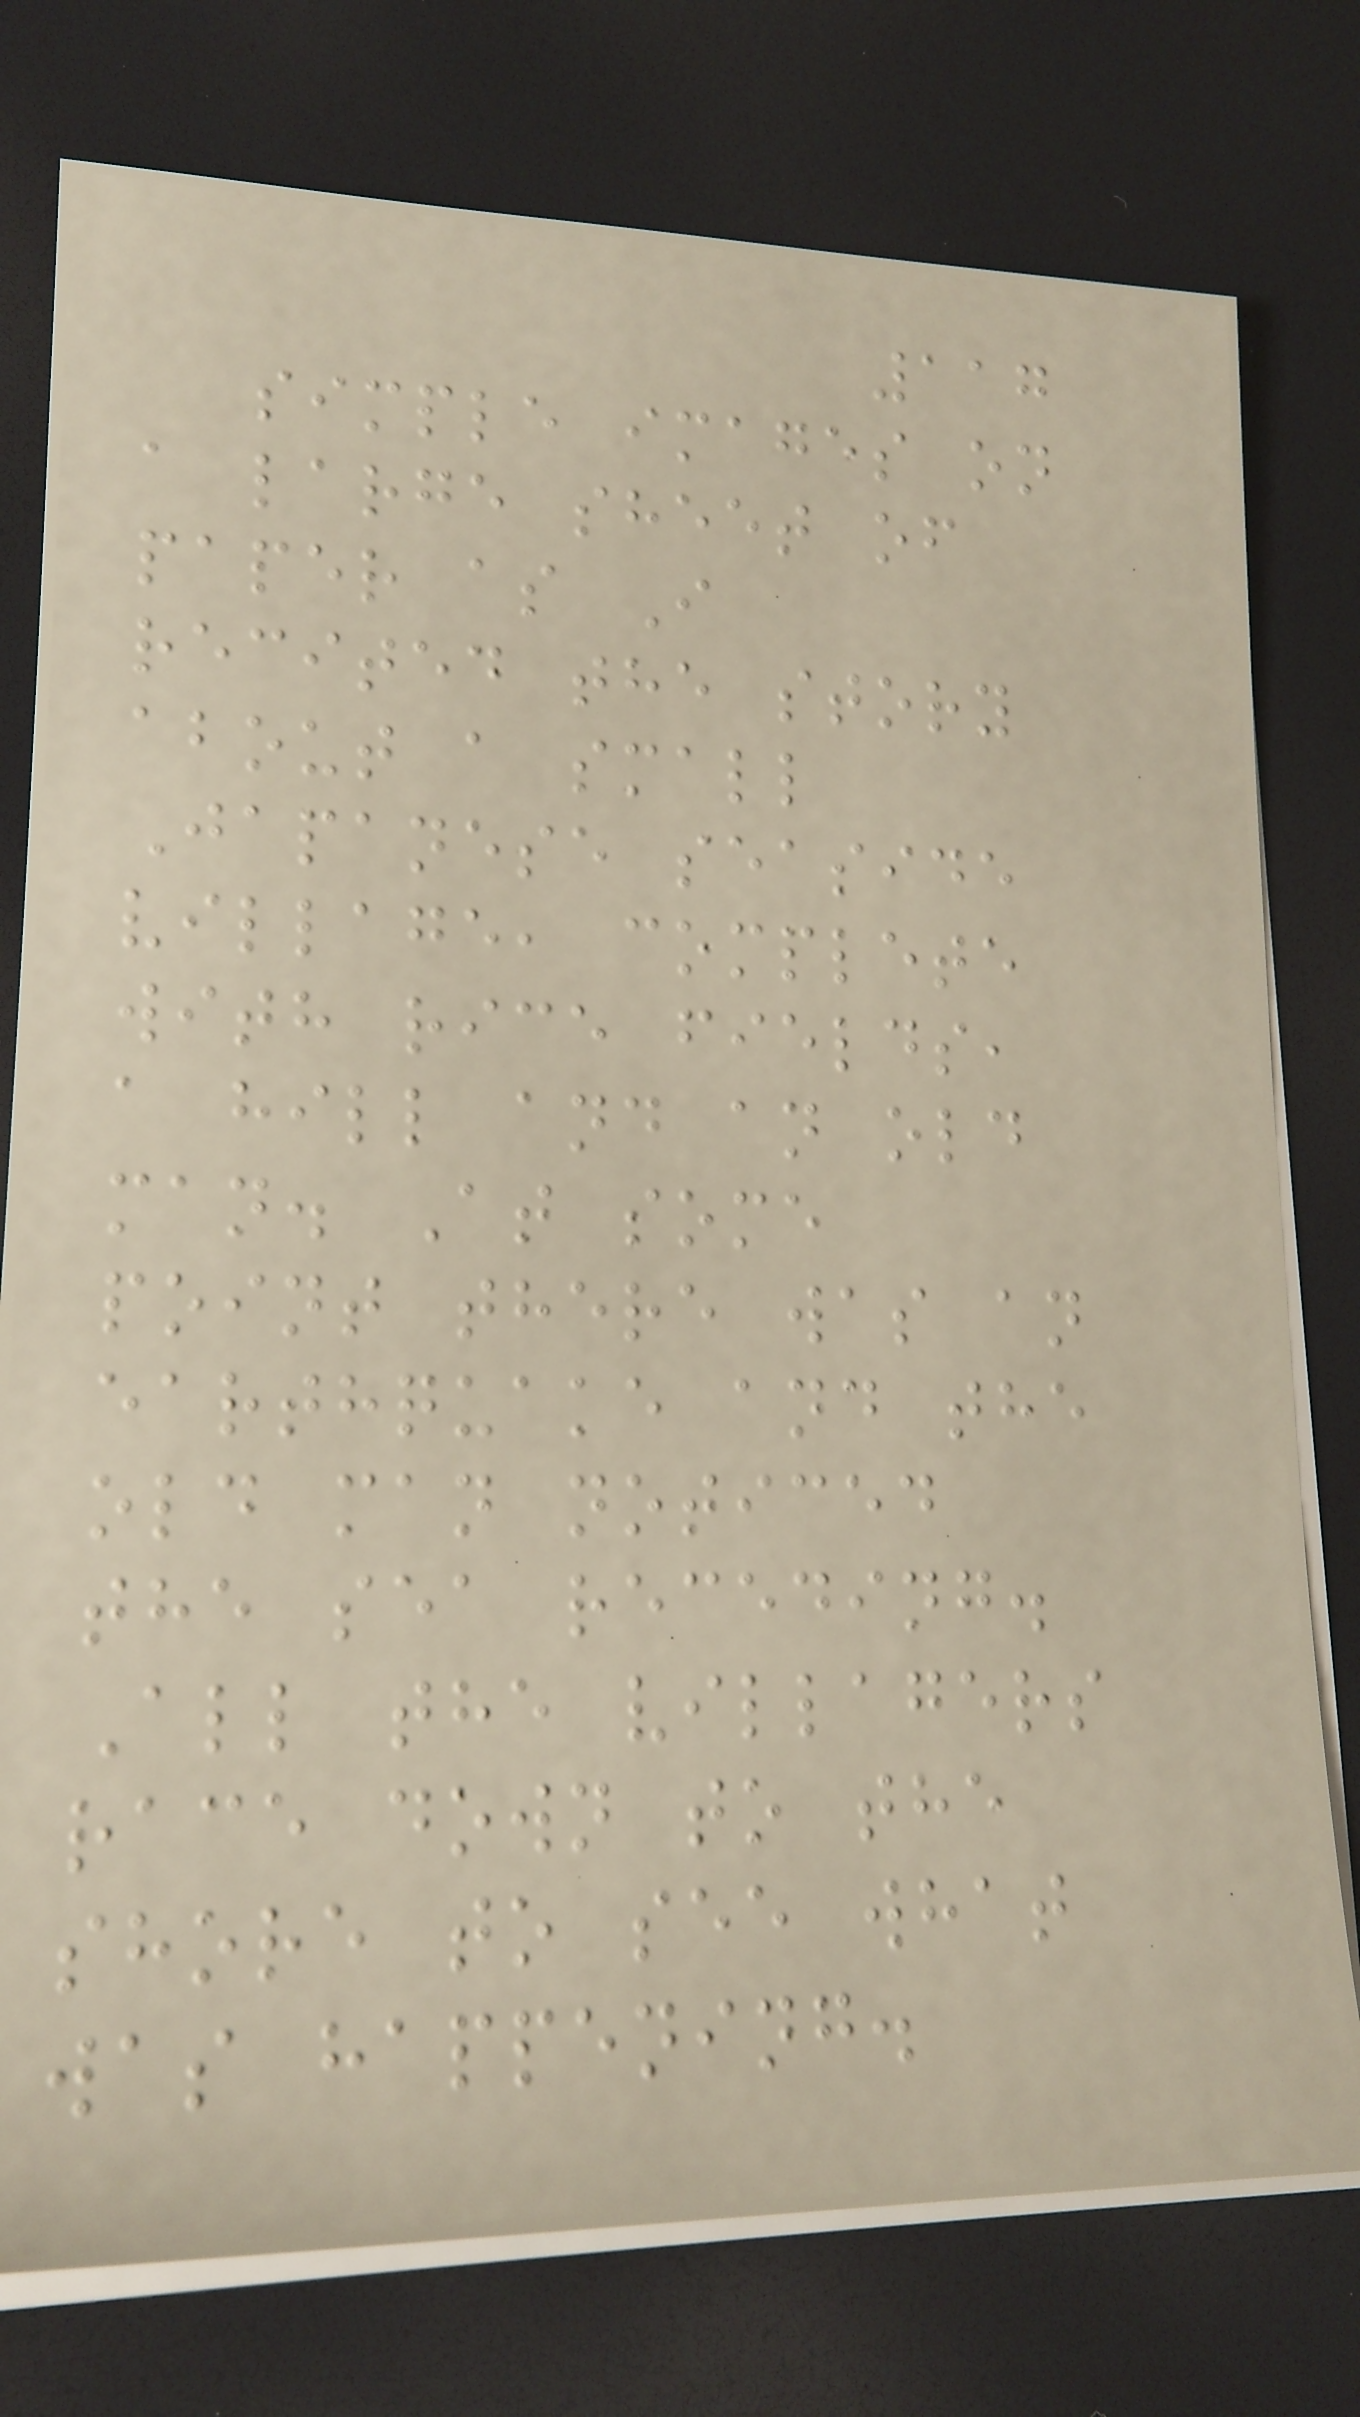117
simple images on
a large sheet of
paper as I
recited the story
about a small
Japanese seaside
village, complete
with rice fields,
a hill and an old
man. At some
point there was an
earthquake and the
old man noticed
the sea receding.
All the villagers
race down to the
shore to see what
was happening.
